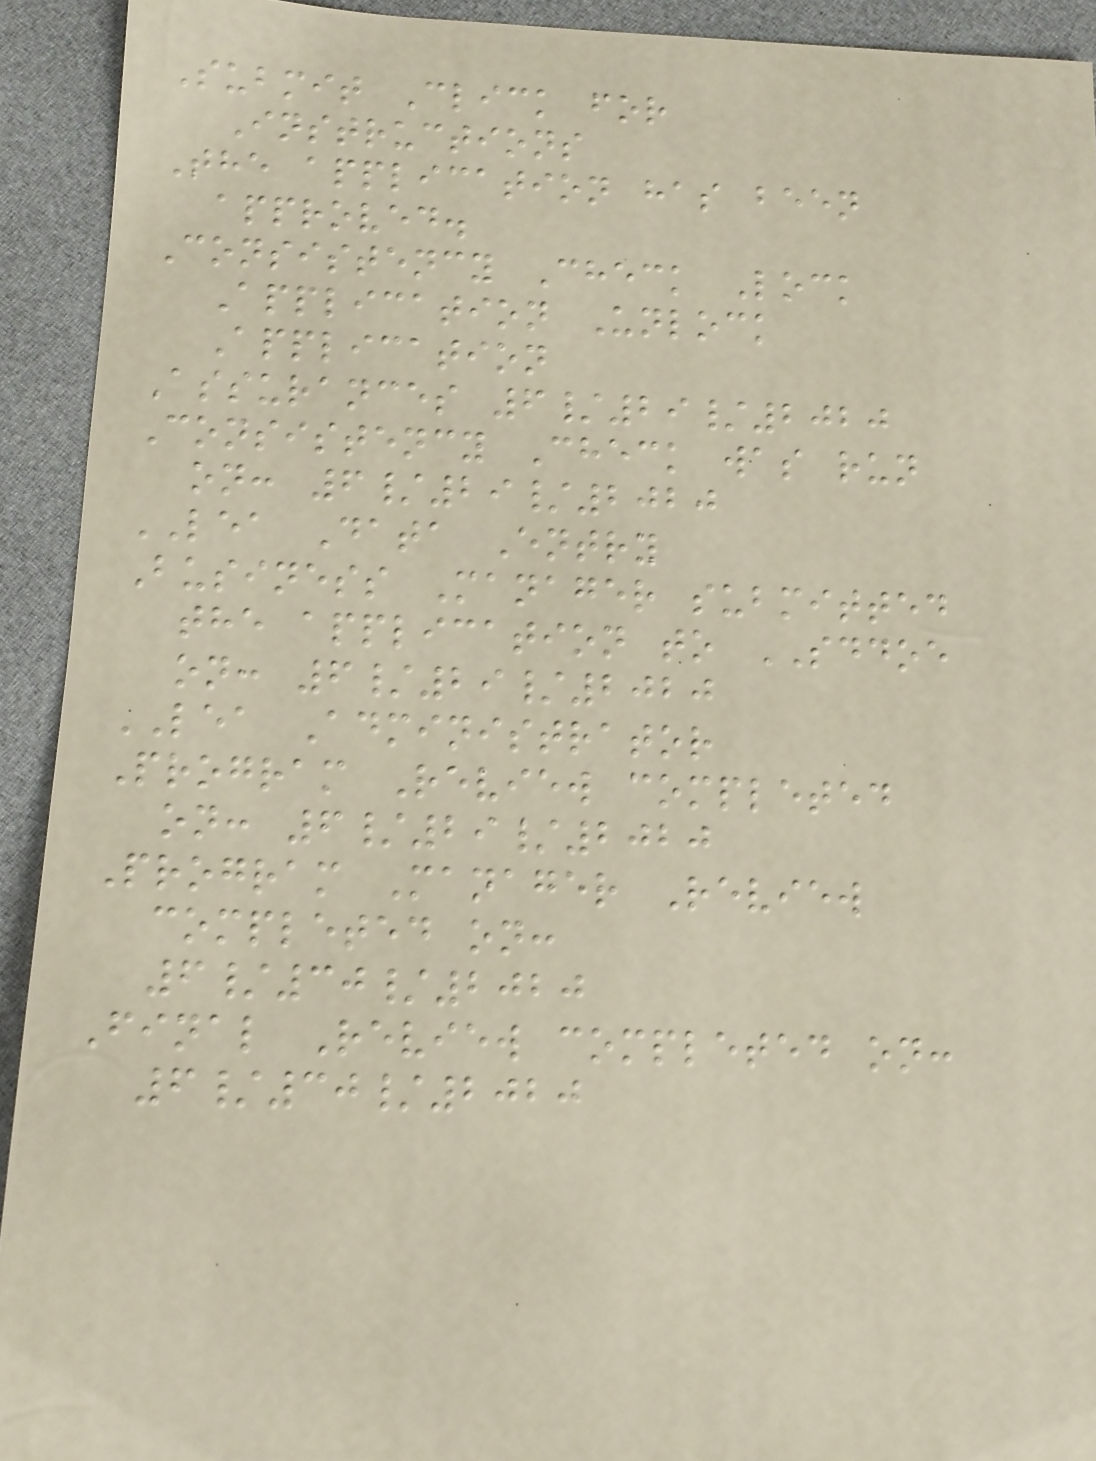Submit Click for
Instructions
The application has been
approved.
Consistency Check Lock
Application Unlock
Application
Assurances 6/29/2020
Consistency Check was run
on: 6/29/2020
LEA Data Entry
Business Manager submitted
the application to SDDOE
on: 6/29/2020
LEA Administrator
Program Review completed
on: 6/29/2020
Program Manager Review
completed on:
6/30/2020
Final Review completed on:
6/30/2020
